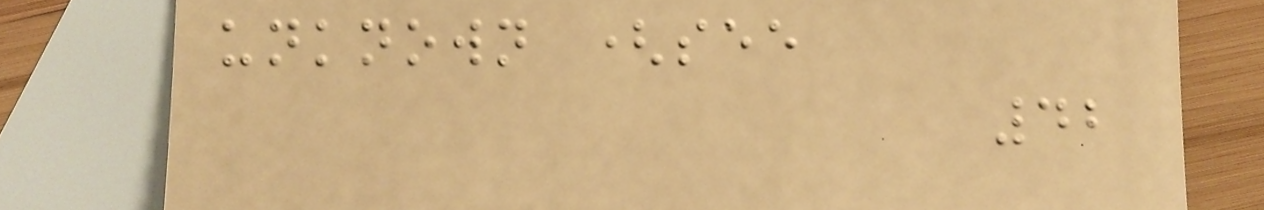unknown (see
42
